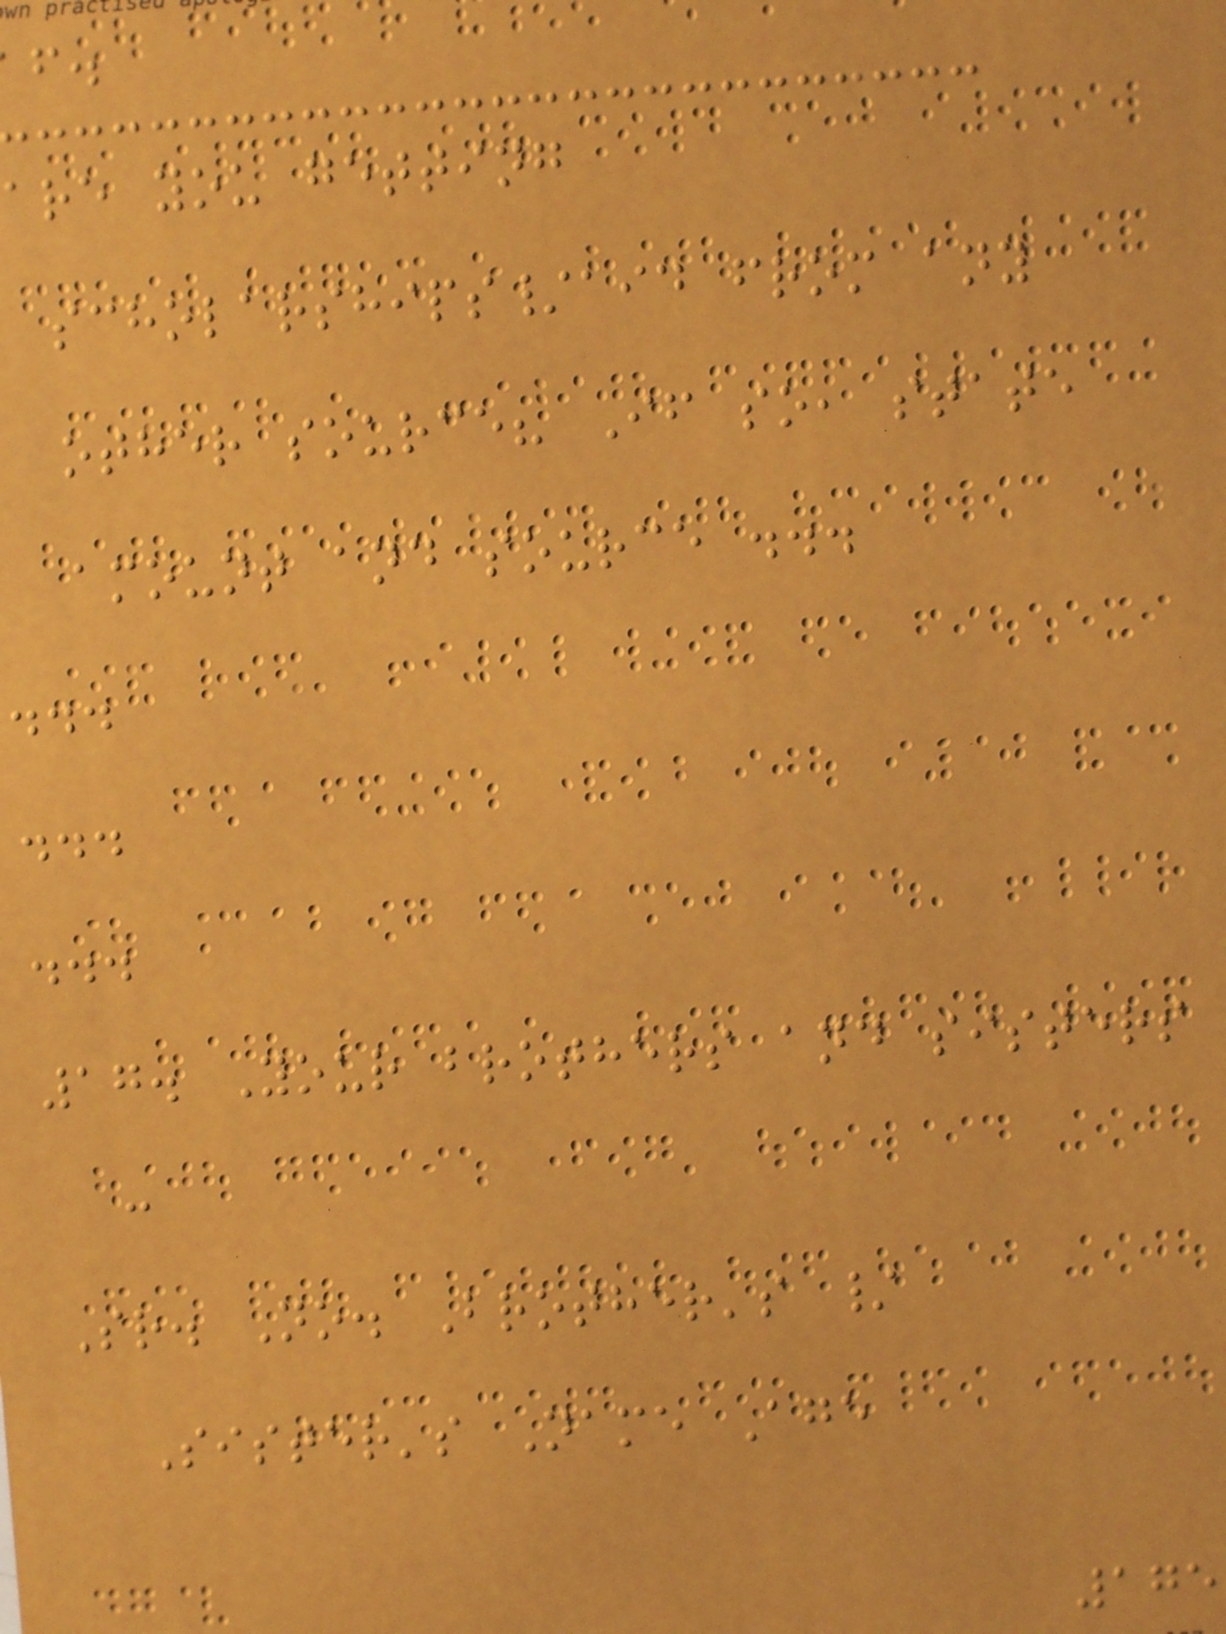are you getting
scholarships/aid from any
other source? If so, state
amount and source ...
...
...
...
17. Your brothers and sisters
:
Sr. No. Brother's /
Sister's Name Age
175
